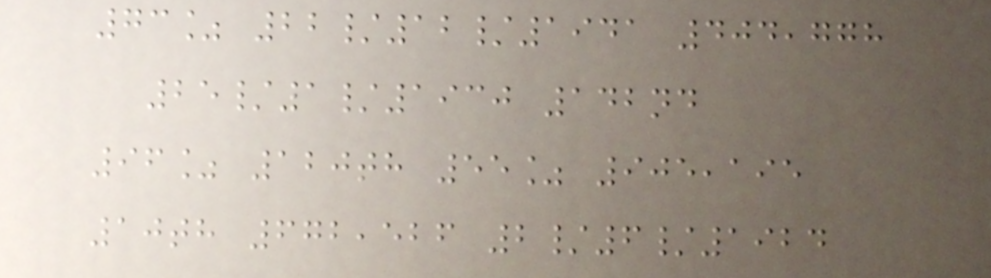73% 22/12/1941 404,778
25/1/1930 142nd
96% 120th 55% 905,195
10th 672,526 2/6/1924
